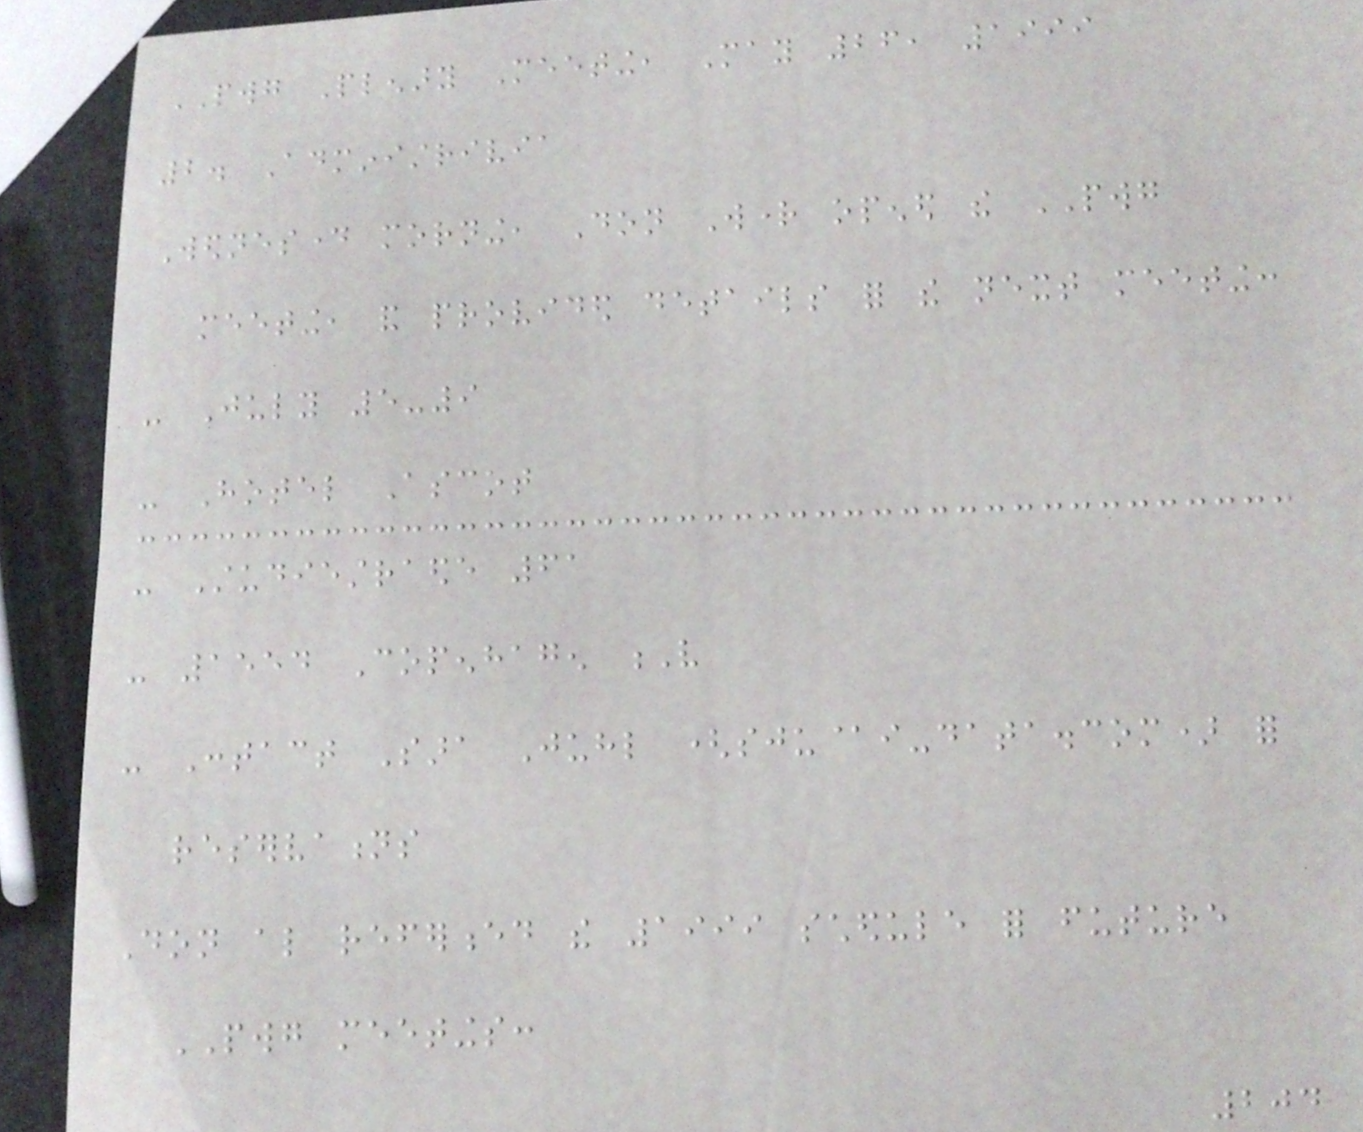PWG Plenary Meeting, May 26, 1999
2. Administrivia
Wednesday morning, Don Wright opened the PWG
meeting, and provided details for the next meeting:
- July 5-9
- Hotel Ascot
- Studiestraede 61
- 1554 Copenhagen V
- Contact Sara Juhl (sju@i-data.com) for
reservations
Don also referenced the 1999 schedule for future
PWG meetings:
204
